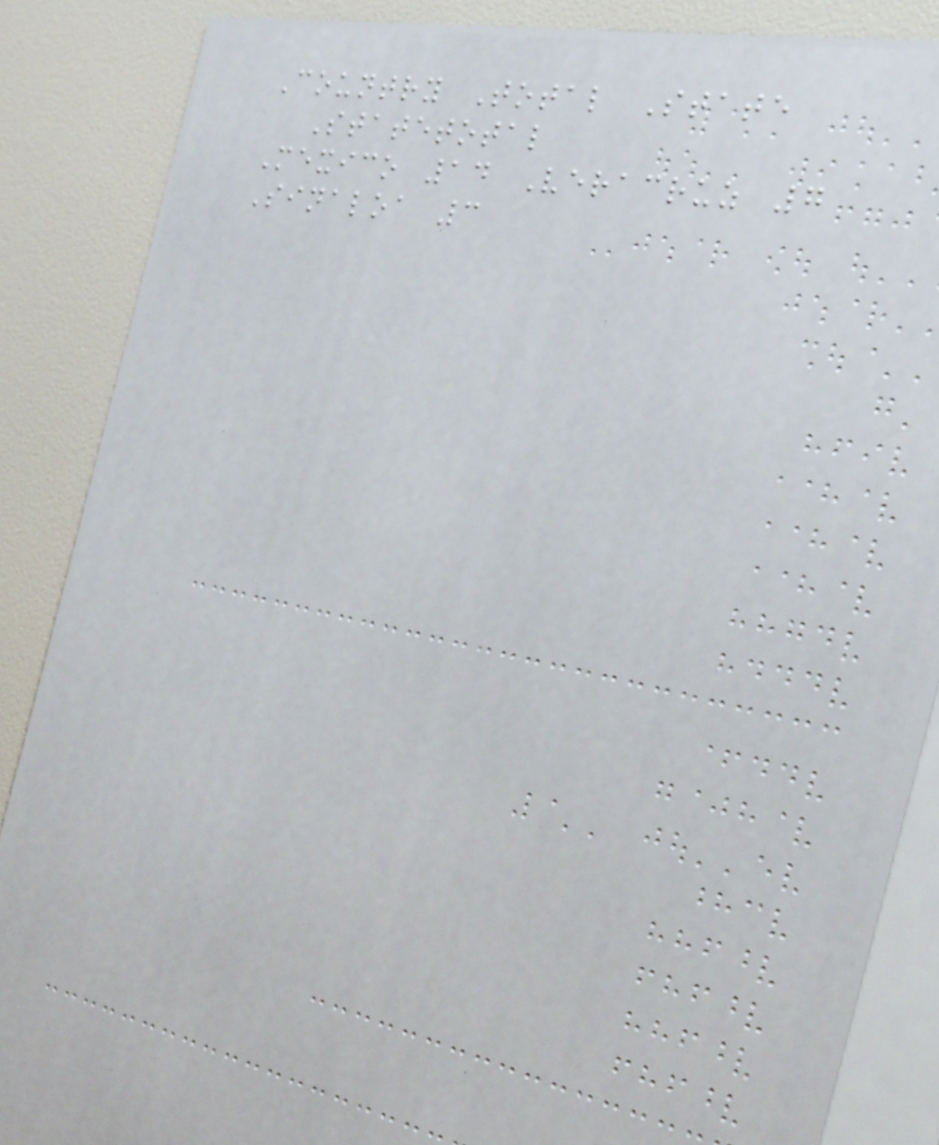Country Total State
Statetotal
Mexico 14 Veracruz 7
Sinaloa 3
